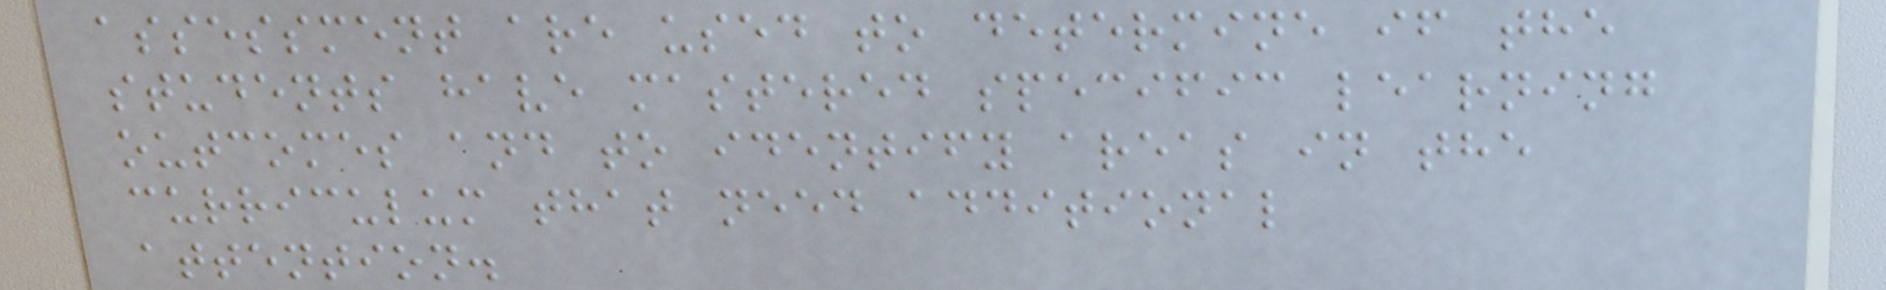assessment are used to determine if the
students have mastered specific learning
outcomes and to identify areas in the
curriculum that need additional
attention.
